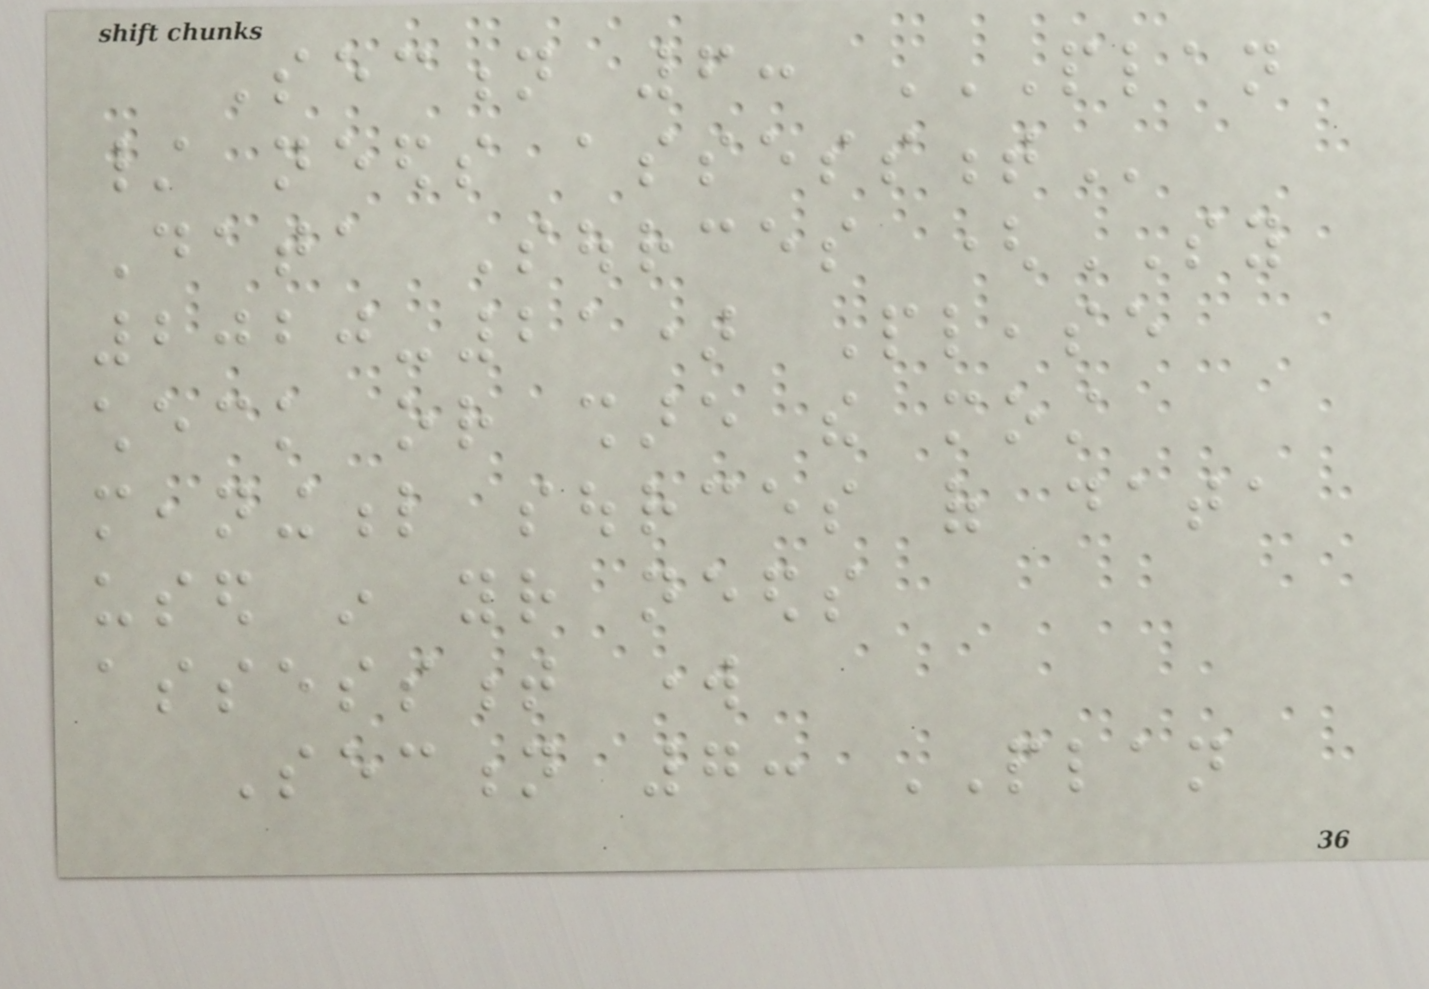Section 6: PLAN
/ NEEDS ASSESSMENT
Data Sources (SY
2020-21) Please
check or share the most
meaningful sources of data
used in your needs
assessment work
Section 7: PLAN
